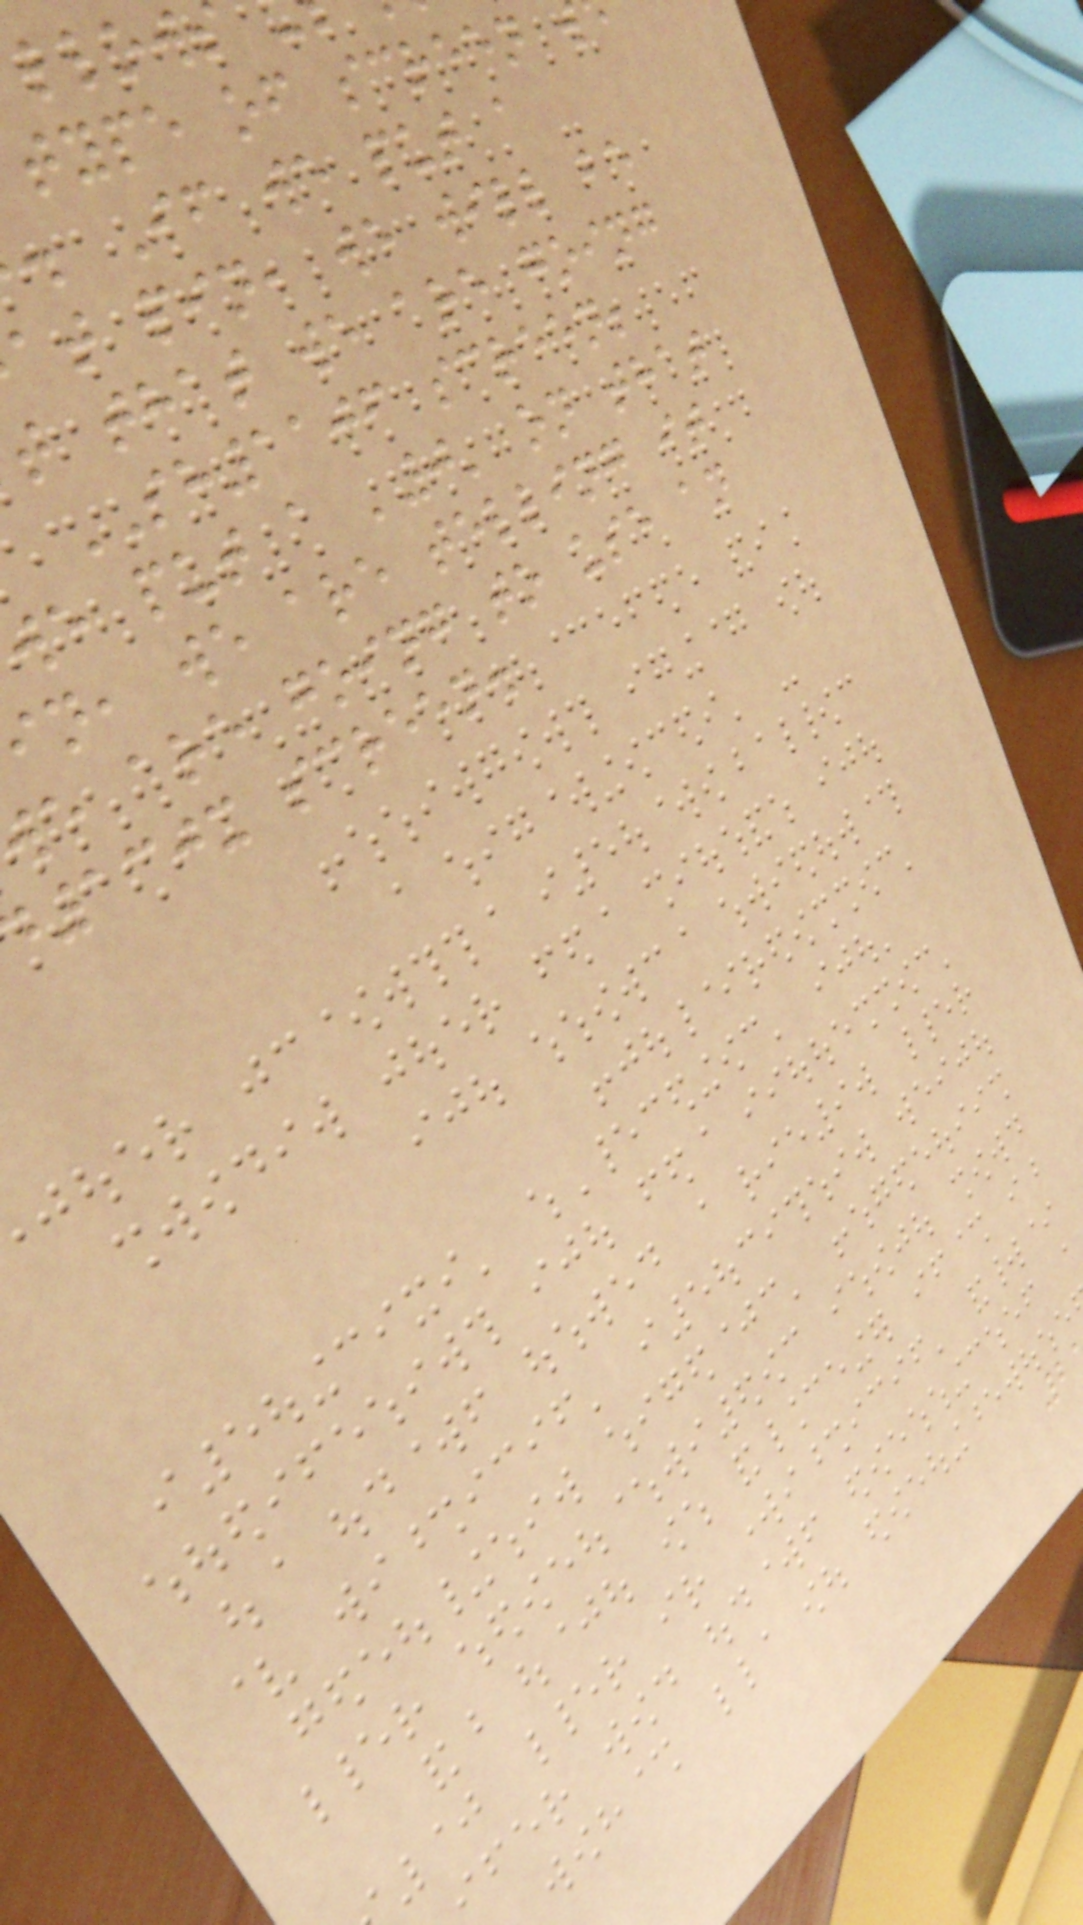type of screen w
. If we put a
at pin, we will be
t that we are going
SH1106 screen;
we put a '0' on that
n, we are telling it
e are going to use an
130x screen.
